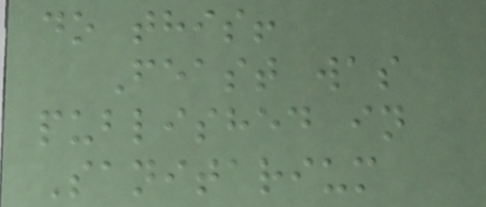do this!
Feast was
published in
Sanitarium
